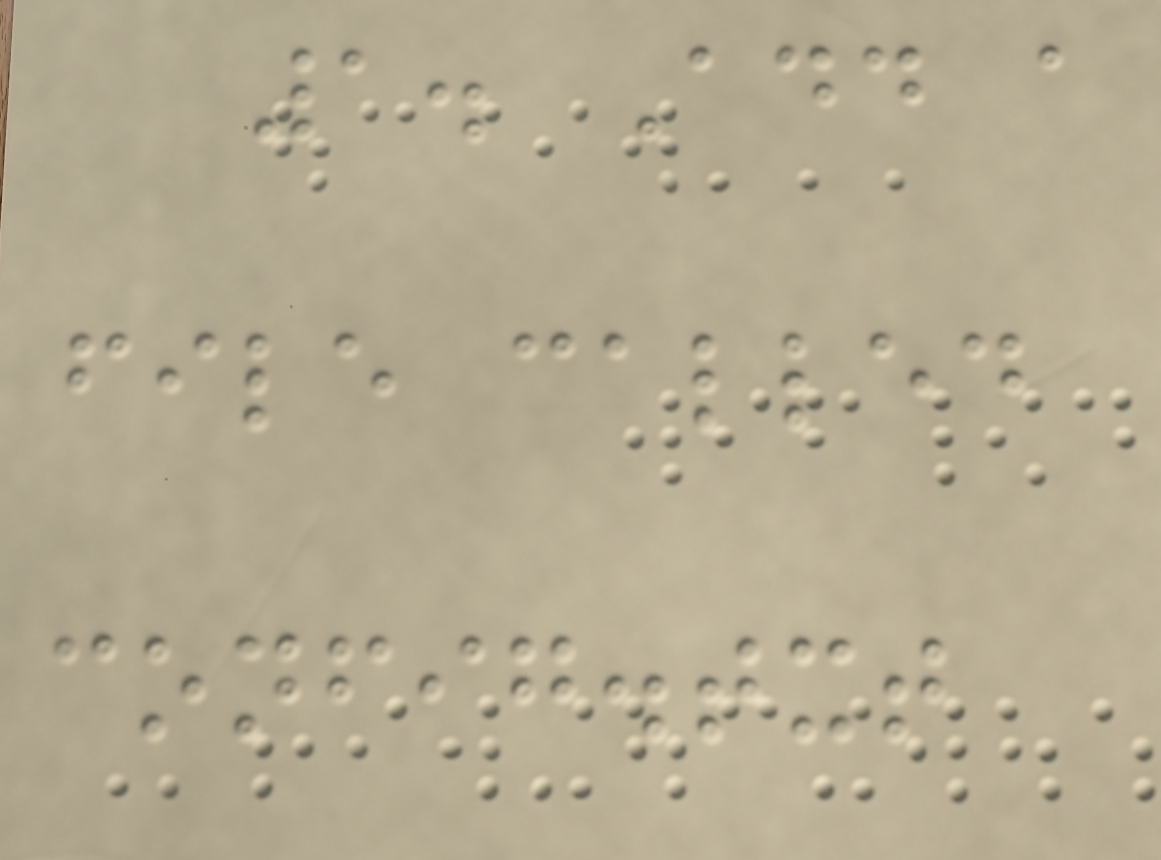1. Add a
file called
config.txt
